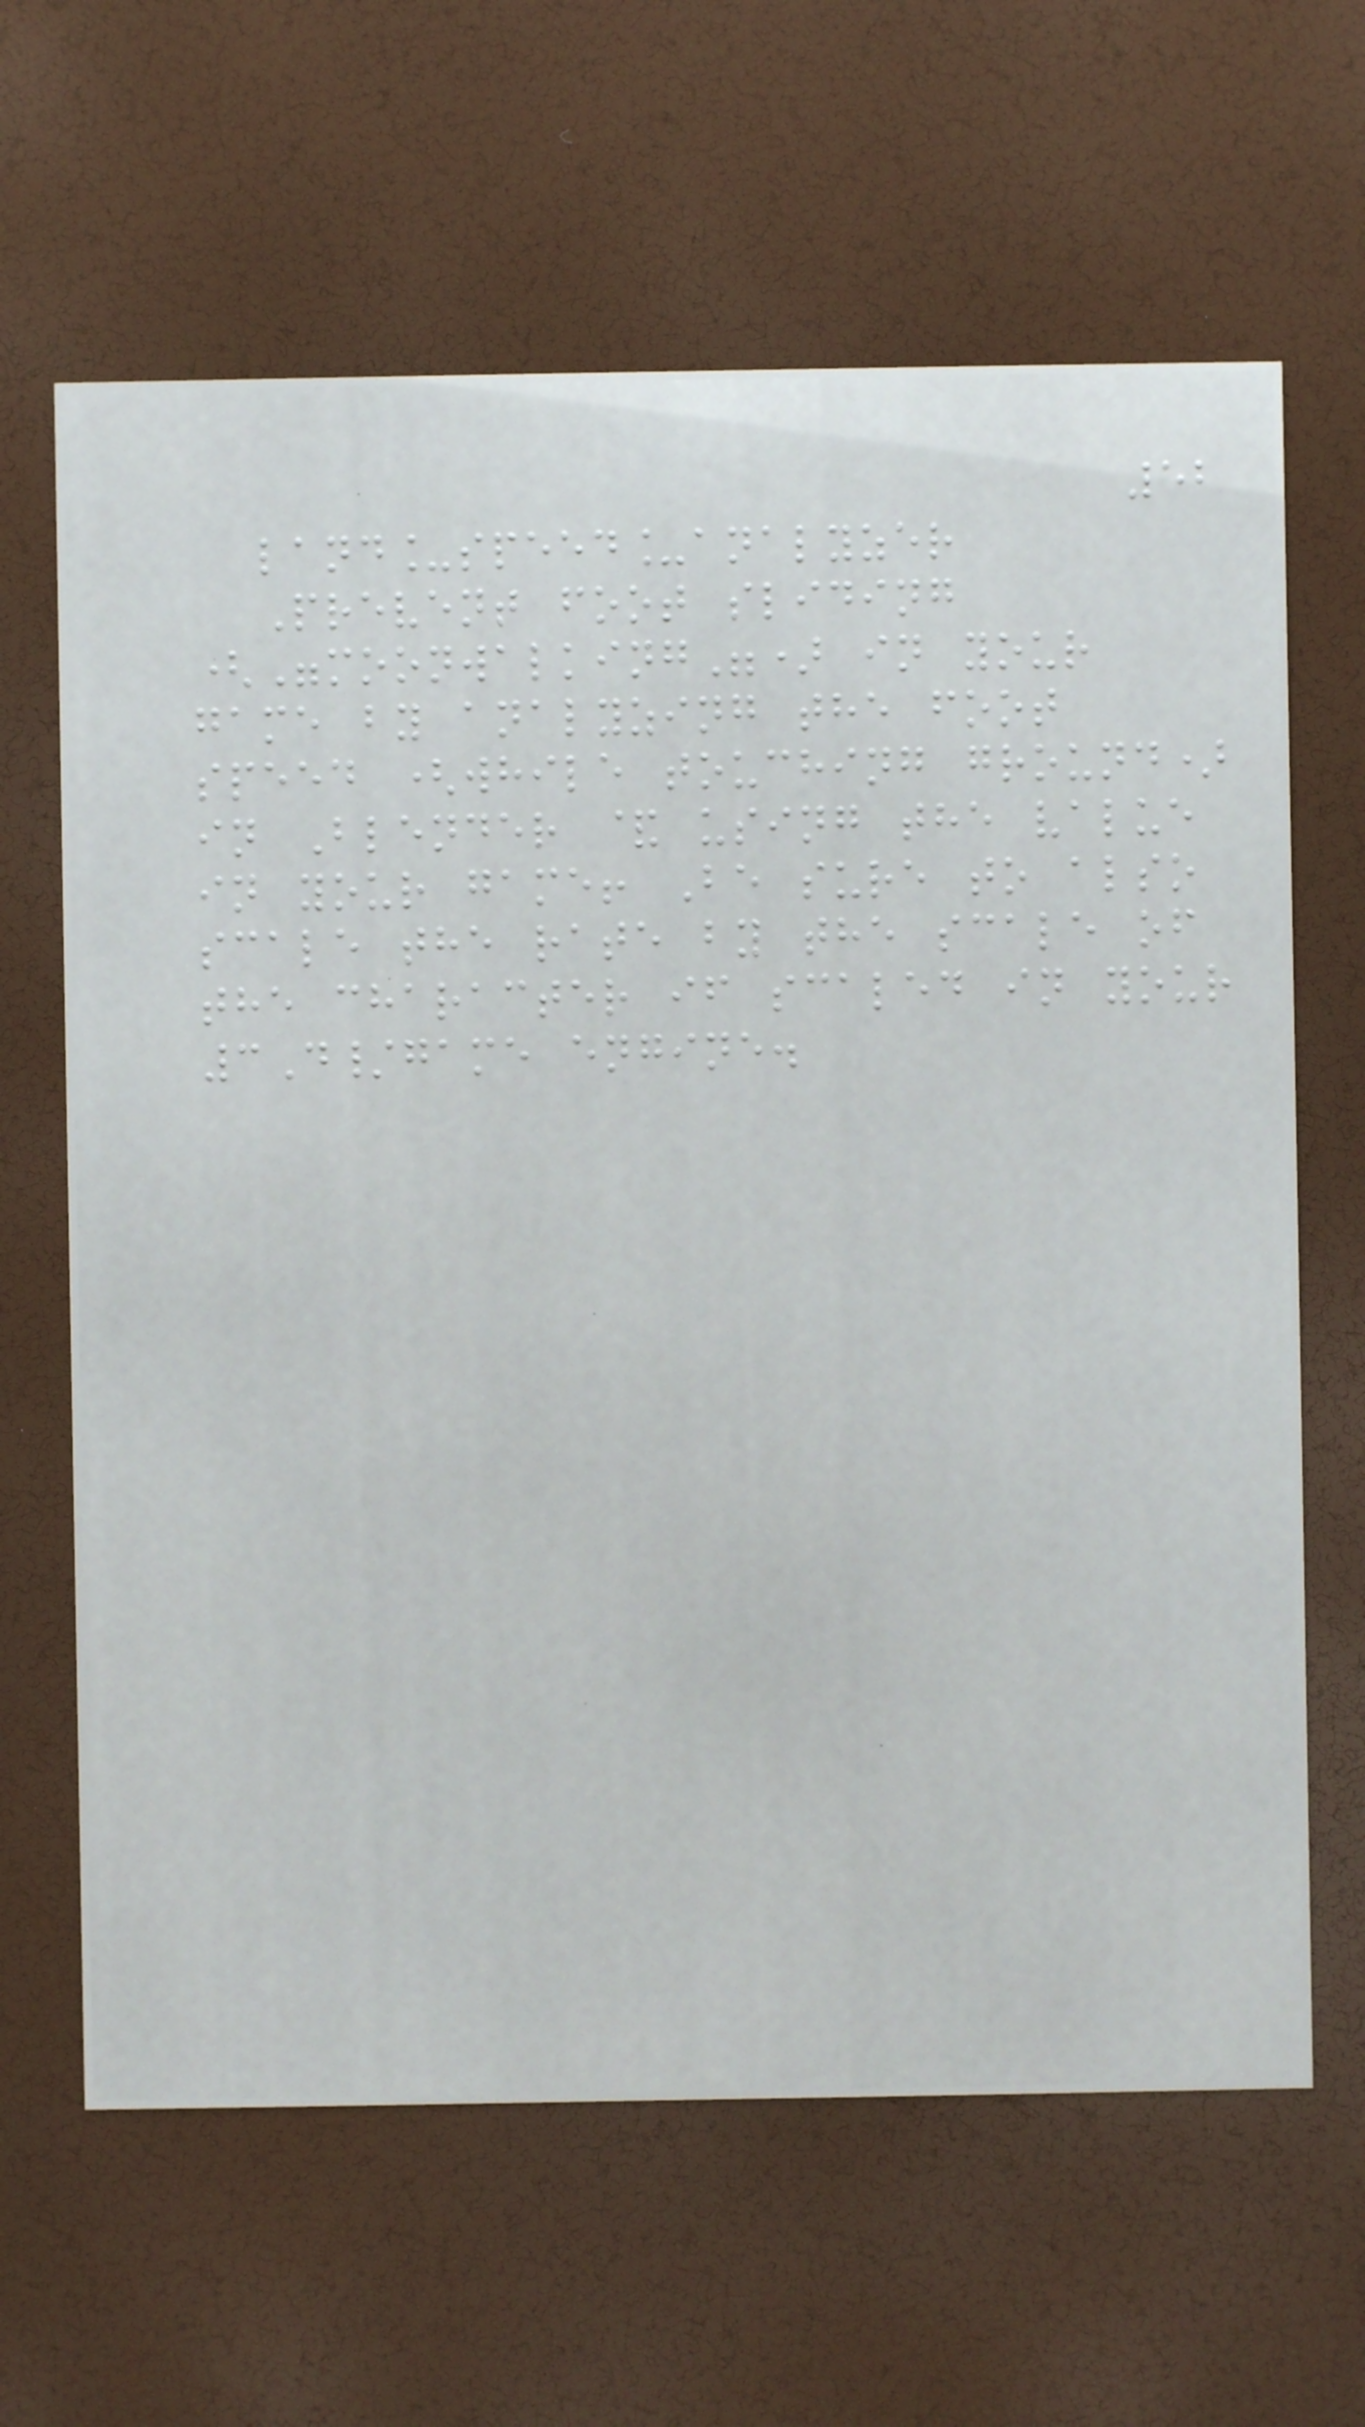52
land_speed_analyzer
Prevent foot sliding
("moonwalking") in your
game by analyzing the foot
speed (while touching ground)
in Blender & using the value
in your game! Be sure to also
scale the rate by the scale of
the character if scaled in your
3D/game engine.
